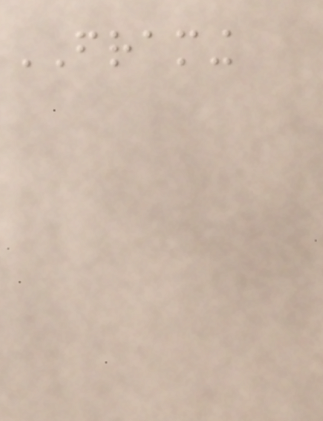FRAMING
